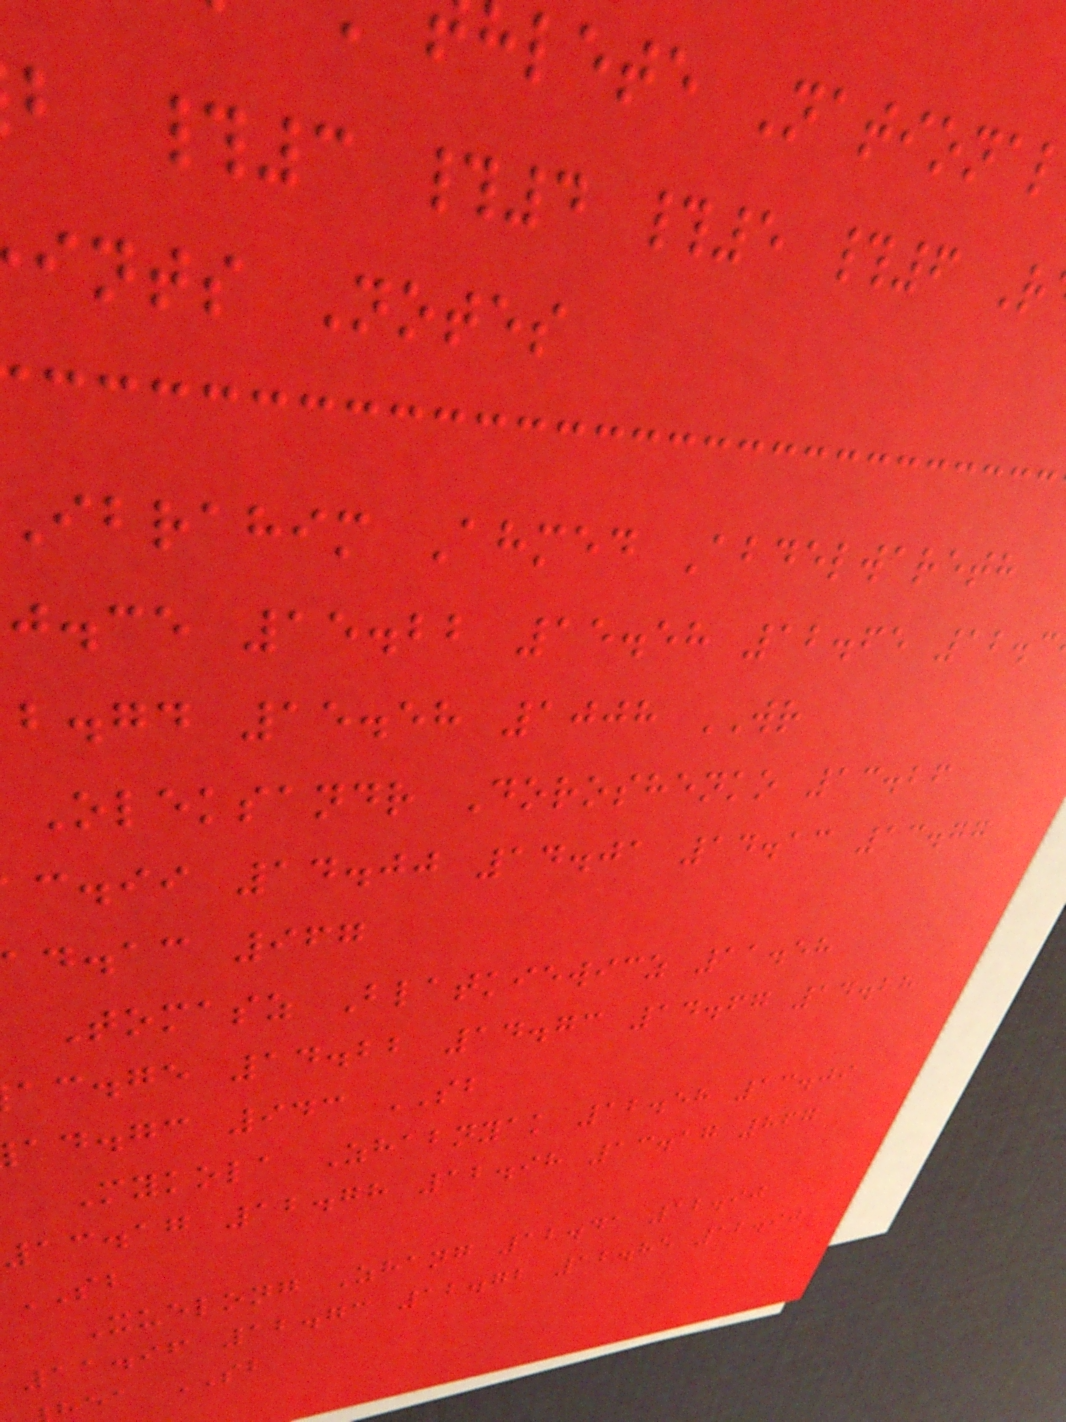lete National
b #3 #4 #5 #6 R
ints Notes
ibrahim Ahmed Abdelwareth
j.ce 15.22 15.58 12.65 12.3
b.gd 15.58 1008 WR
Oleksandr Doroshenko 13.26
c.ii 14.00 14.01 14.13 13.77
ad.ac 967
Tomasz Blatkiewicz 11.58
ac.ge 14.22 14.73 14.67 14.28
ad.gc 943 SB
Mykola Zhabnyak 12.58 13.09
13.17 12.78 12.98 13.17 867
SB
Xuelong Zhang 12.41 12.90
11.96 12.73 12.72 12.85 12.90
ea SB
